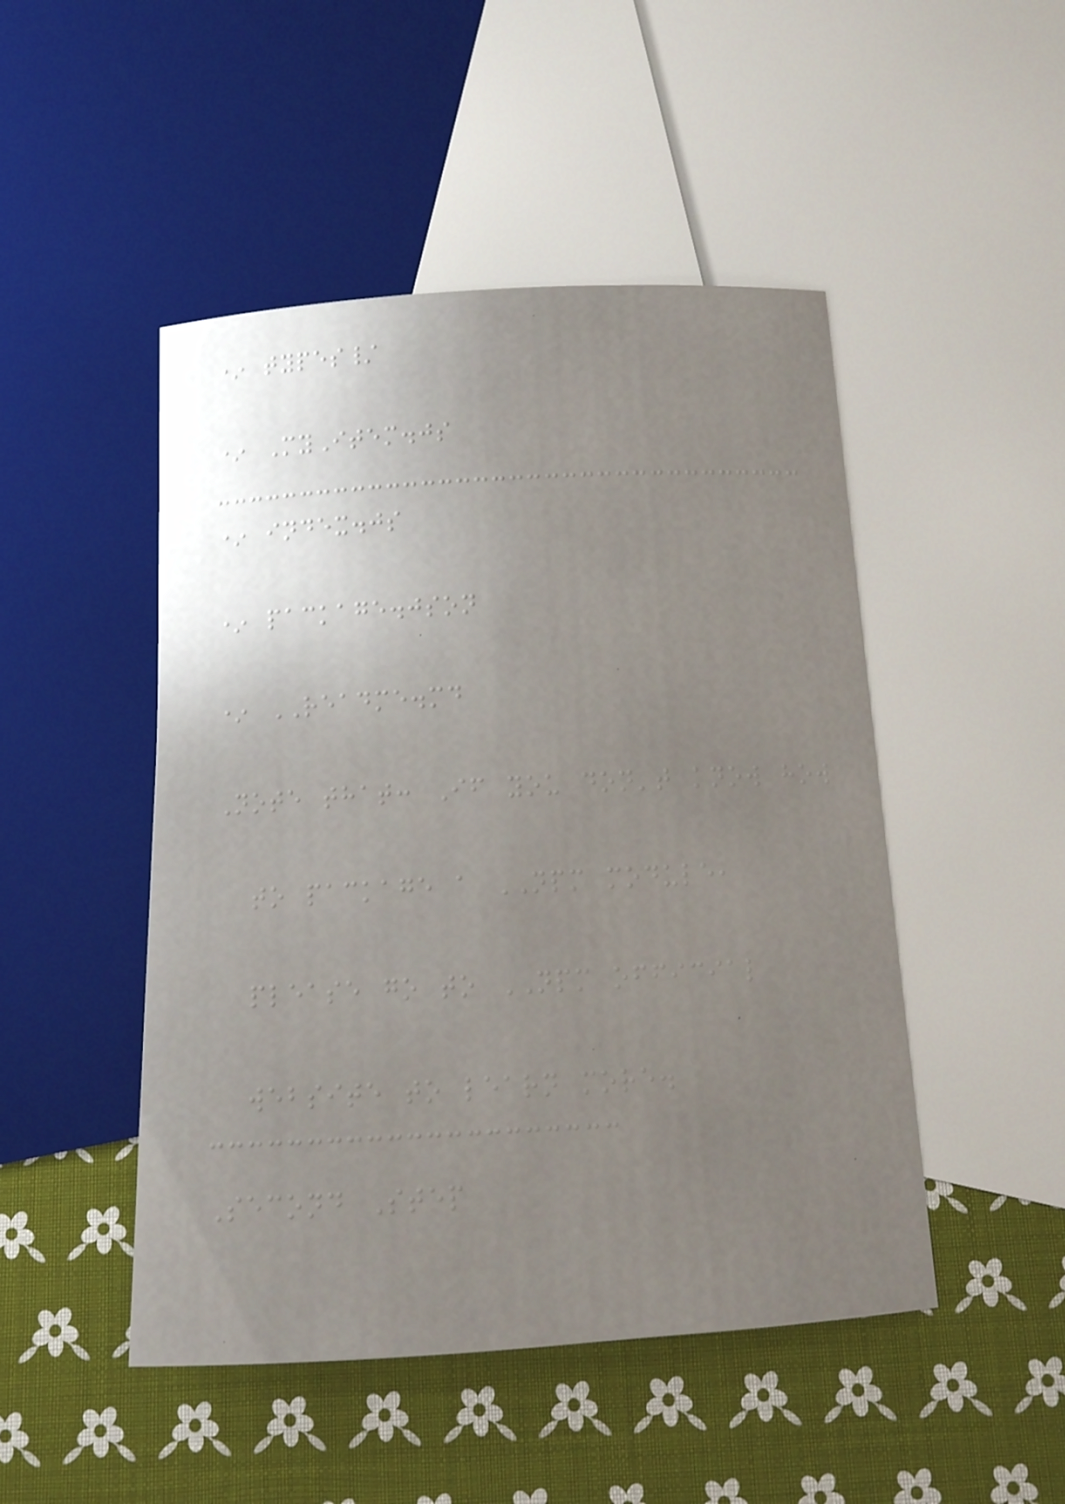* types/
* MyItem.js
* index.js
* package.json
* README.md
Note that: If you don't know how
to package a NPM module,
please go to NPM official
website to learn more.
Second Step
